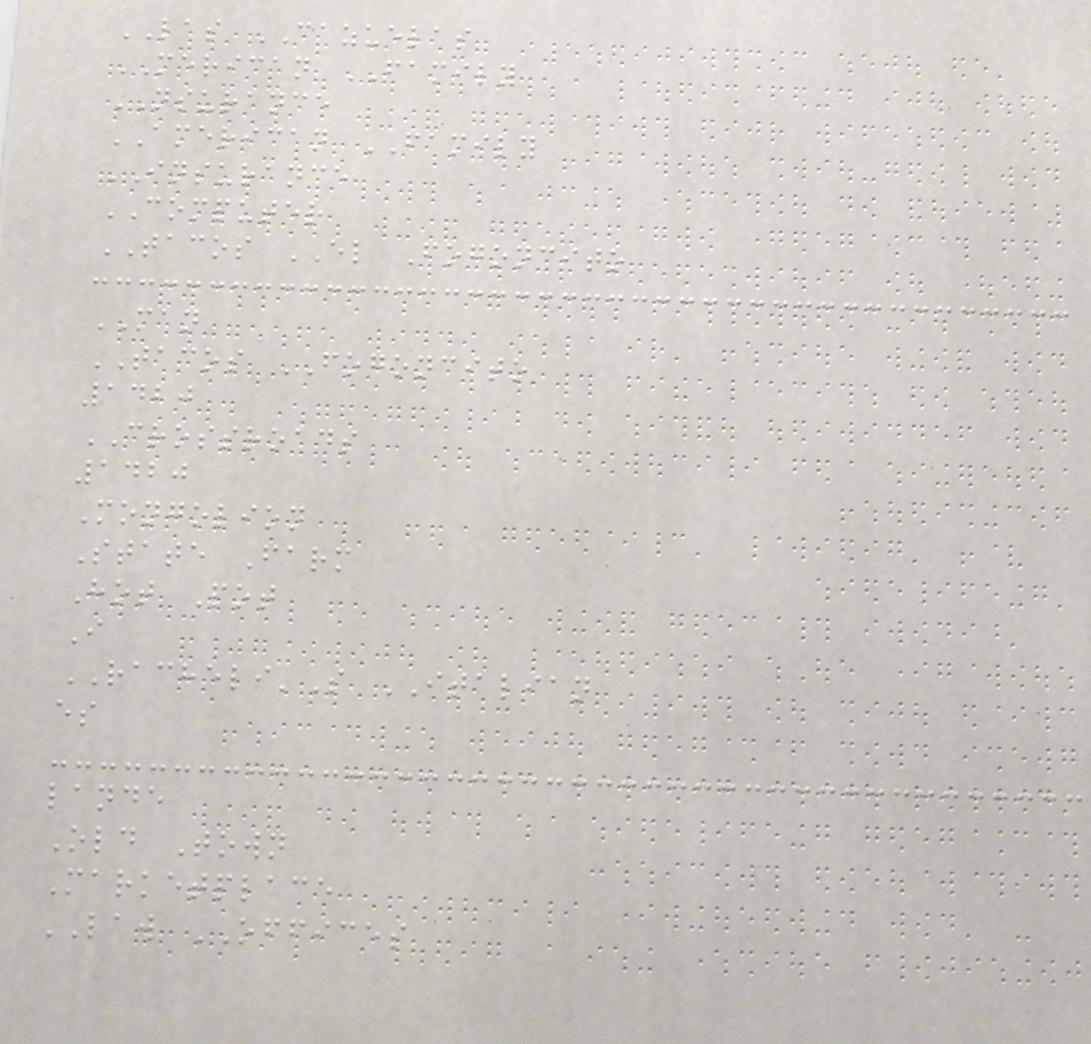LAS CAZUELAS
MERICAN FAMILY
NSURANCE
AMERICAN FAMILY
INSURANCE
COMPUTER
TACOS EL Fogoncito
MAN
TACOS FOGONCITO
1420
CROSSROADS
1420
Mongolion
State Farm
Hot Pot
I
RACHELI'S ITALIAN
es
lande
Old Town
Marketplace
LAW OFFICES
